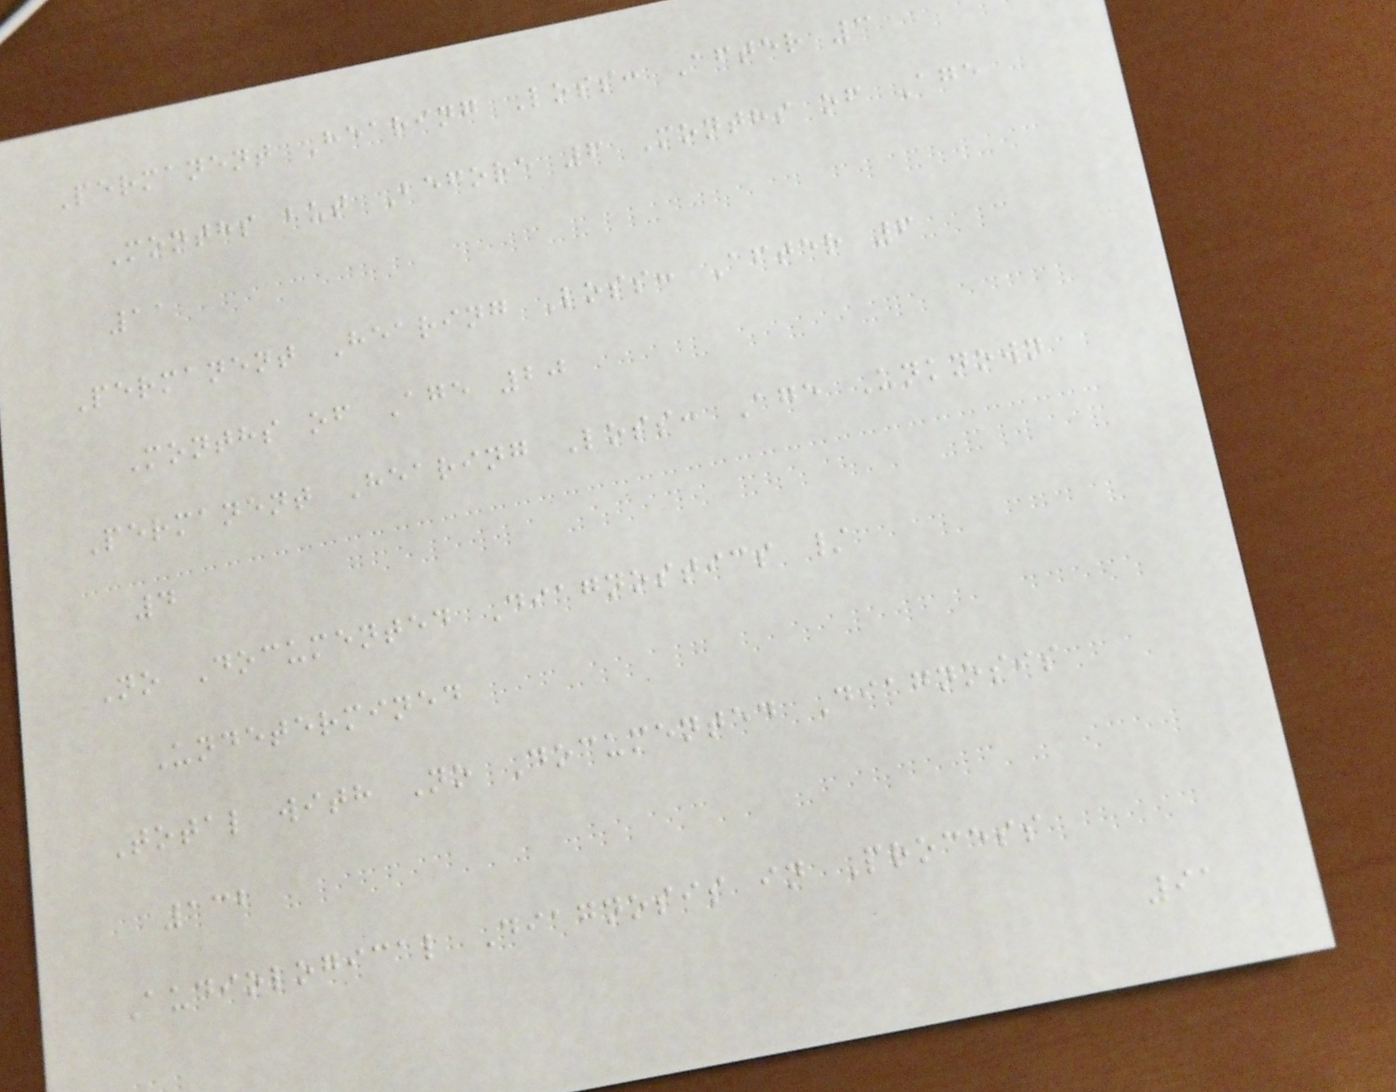Permanent Hearing Loss: After 3
Months but Before 6 Months of Age
11
Permanent Hearing Loss: After 6
Months of Age 20
Permanent Hearing Loss: Age Unknown
4
No Documented Diagnostics /
Undetermined
Total with No Documented Diagnosis
132
Audiological Diagnosis in Process
91
